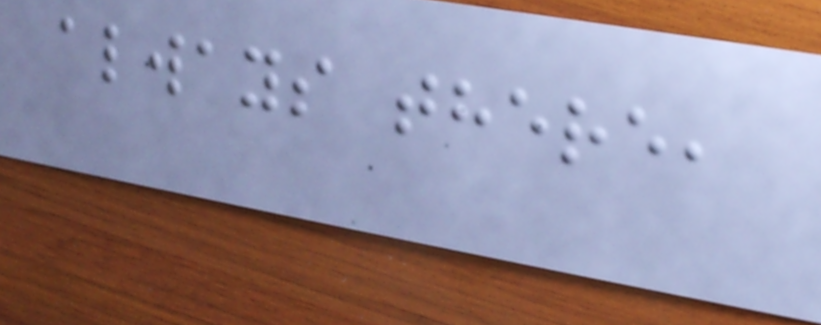always there,
